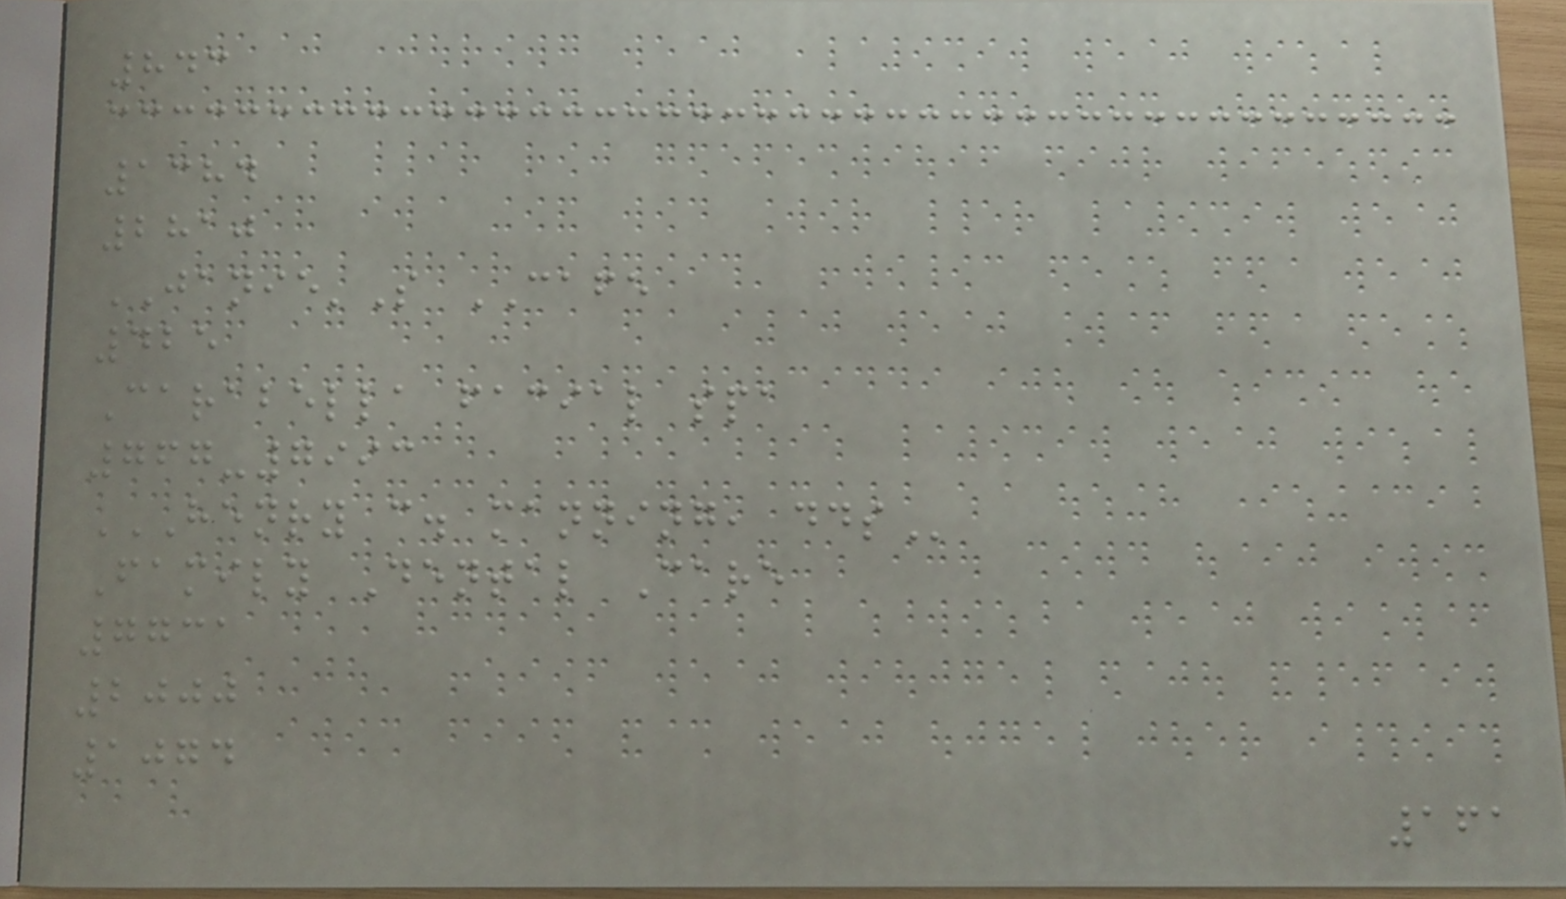843
1384
2810
JANIE'S CAFE
425
Carabella facial spa
767-7993
HENRY C. MANNING, DDS
Family Dental Care
7731
2000
1074
161
